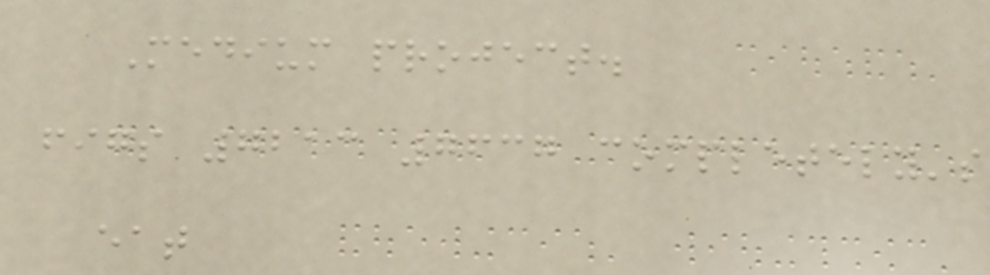Medium project.
figs 7213 7637 completely's
eat
